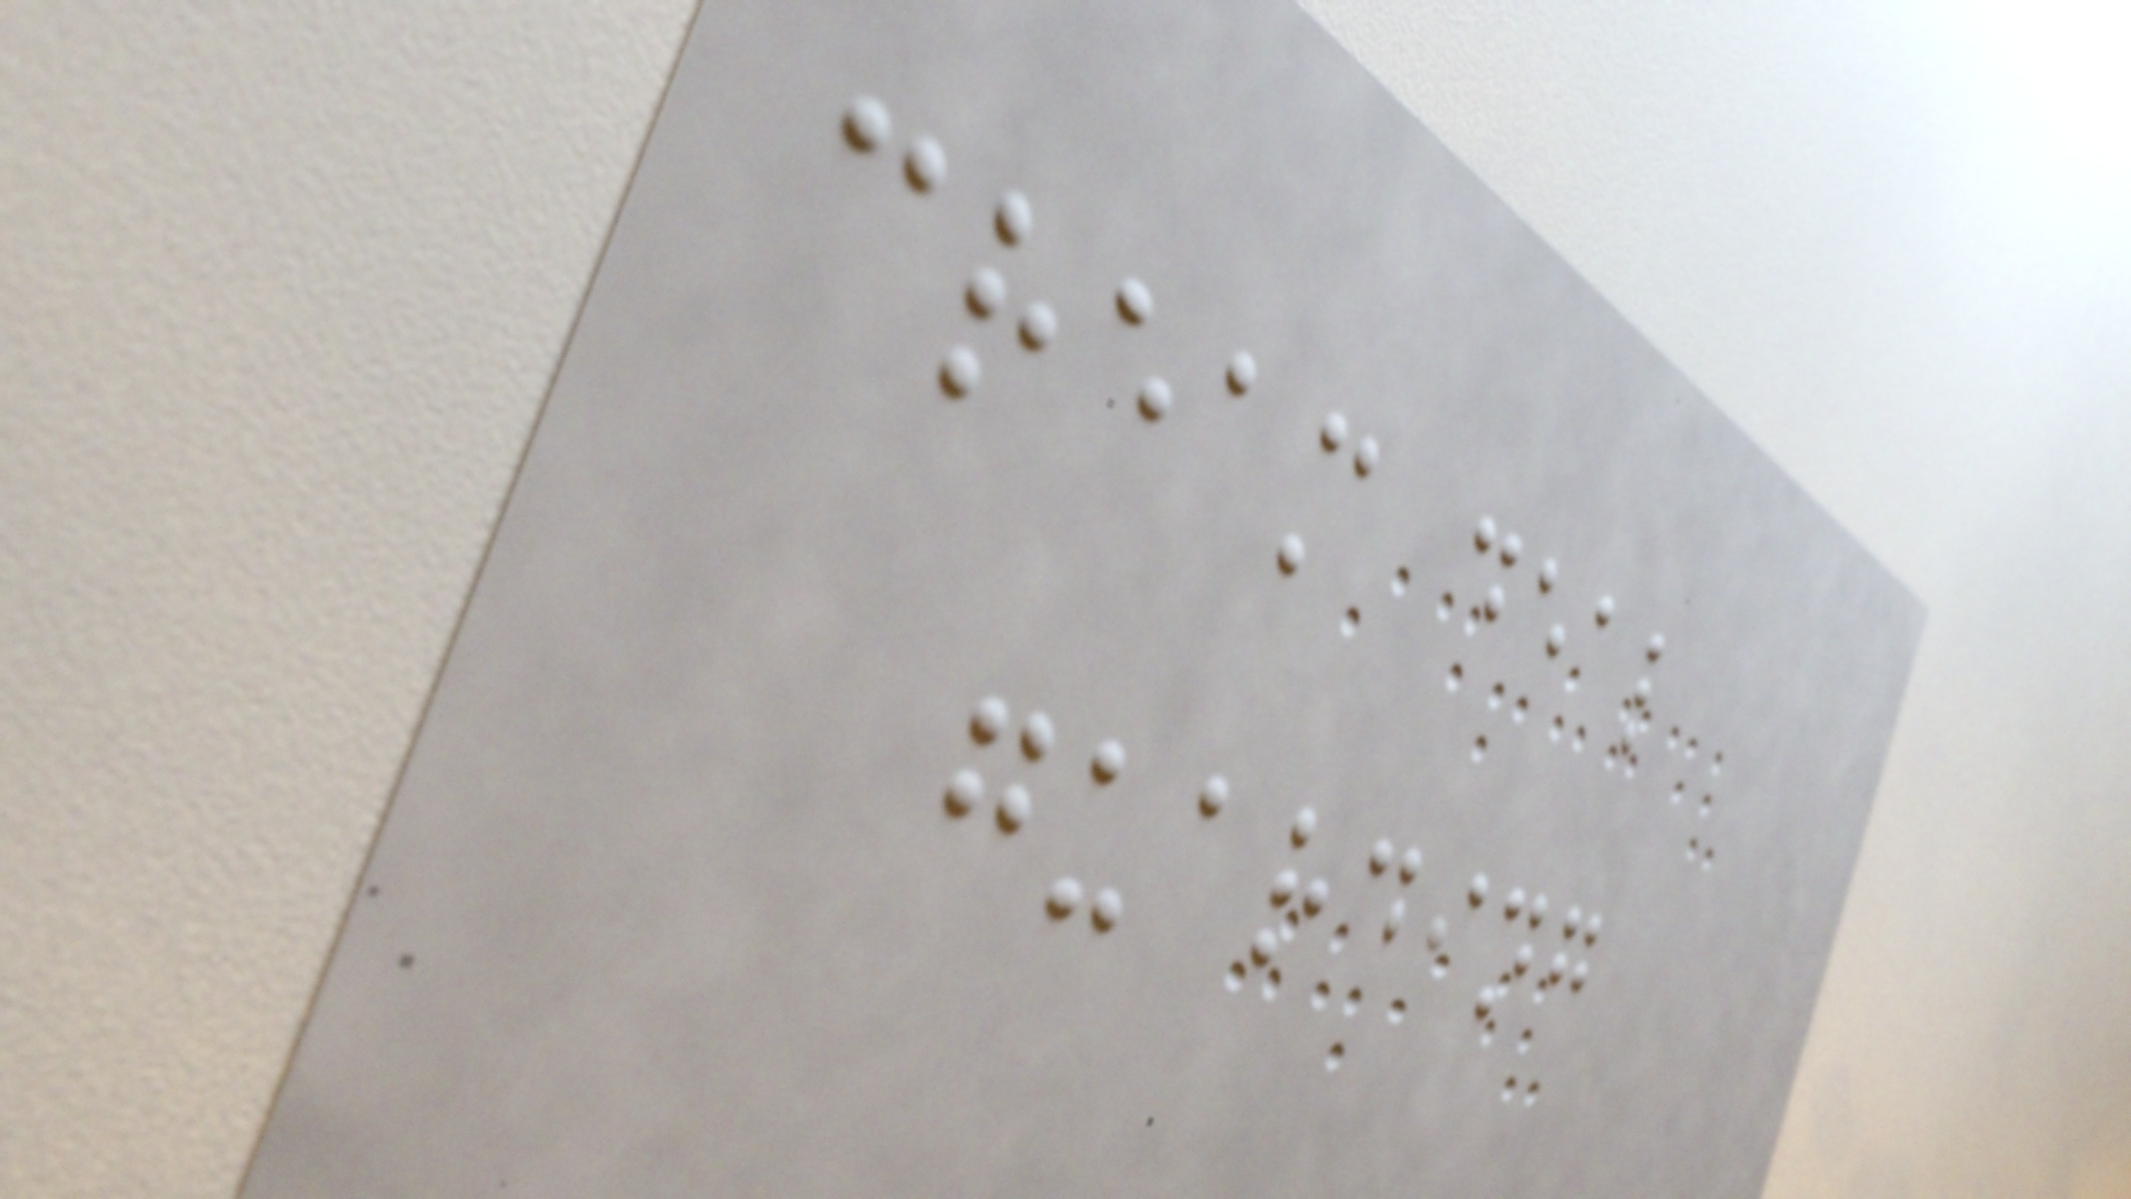cream deal
guarding
